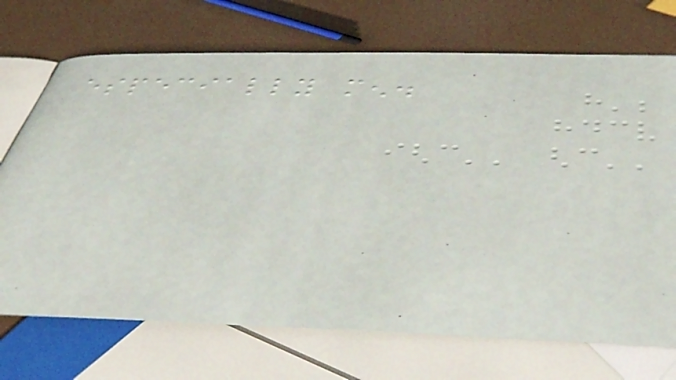especially men.
